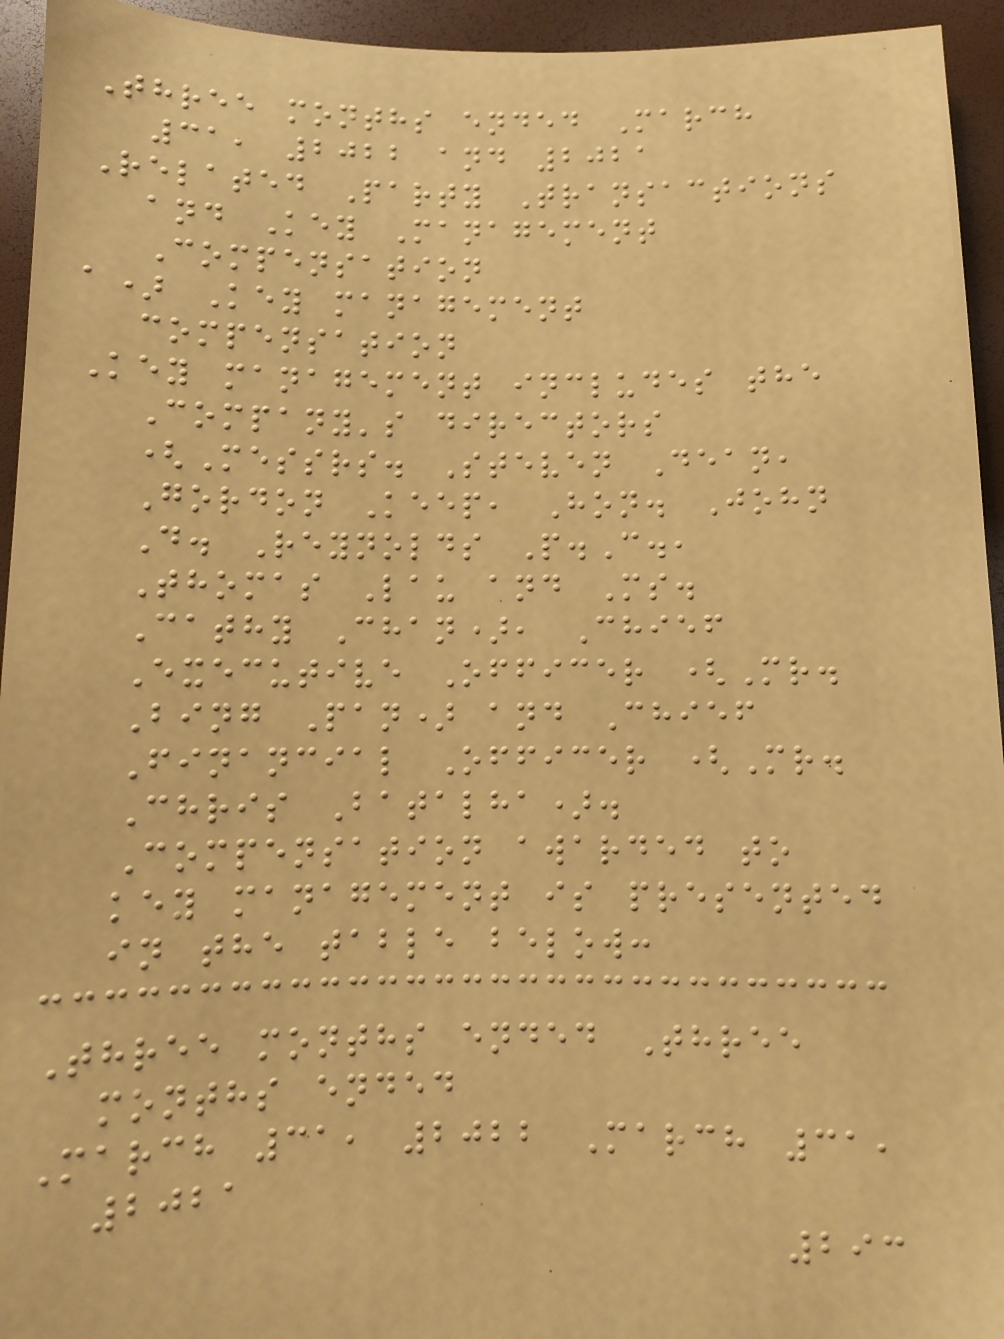Three months ended March
31, 2022 and 2021
Related Party Transactions
and Key Management
Compensation
a) Key management
compensation
Key management includes the
Company's directors
(Messrs. Steven Dean,
Gordon Keep, Hon. John
D. Reynolds P.C.,
Thomas Lau and Ms.
Cathy Chan), Chief
Executive Officer (Mr.
Bing Pan) and Chief
Financial Officer (Mr.
Chris Batalha).
Compensation awarded to
key management is presented
in the table below:
Three months ended Three
months ended
March 31, 2022 March 31,
2021
293
